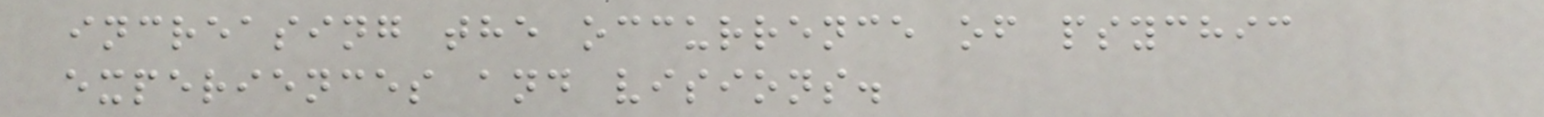increasing the occurrence of psychic
experiences and visions.
